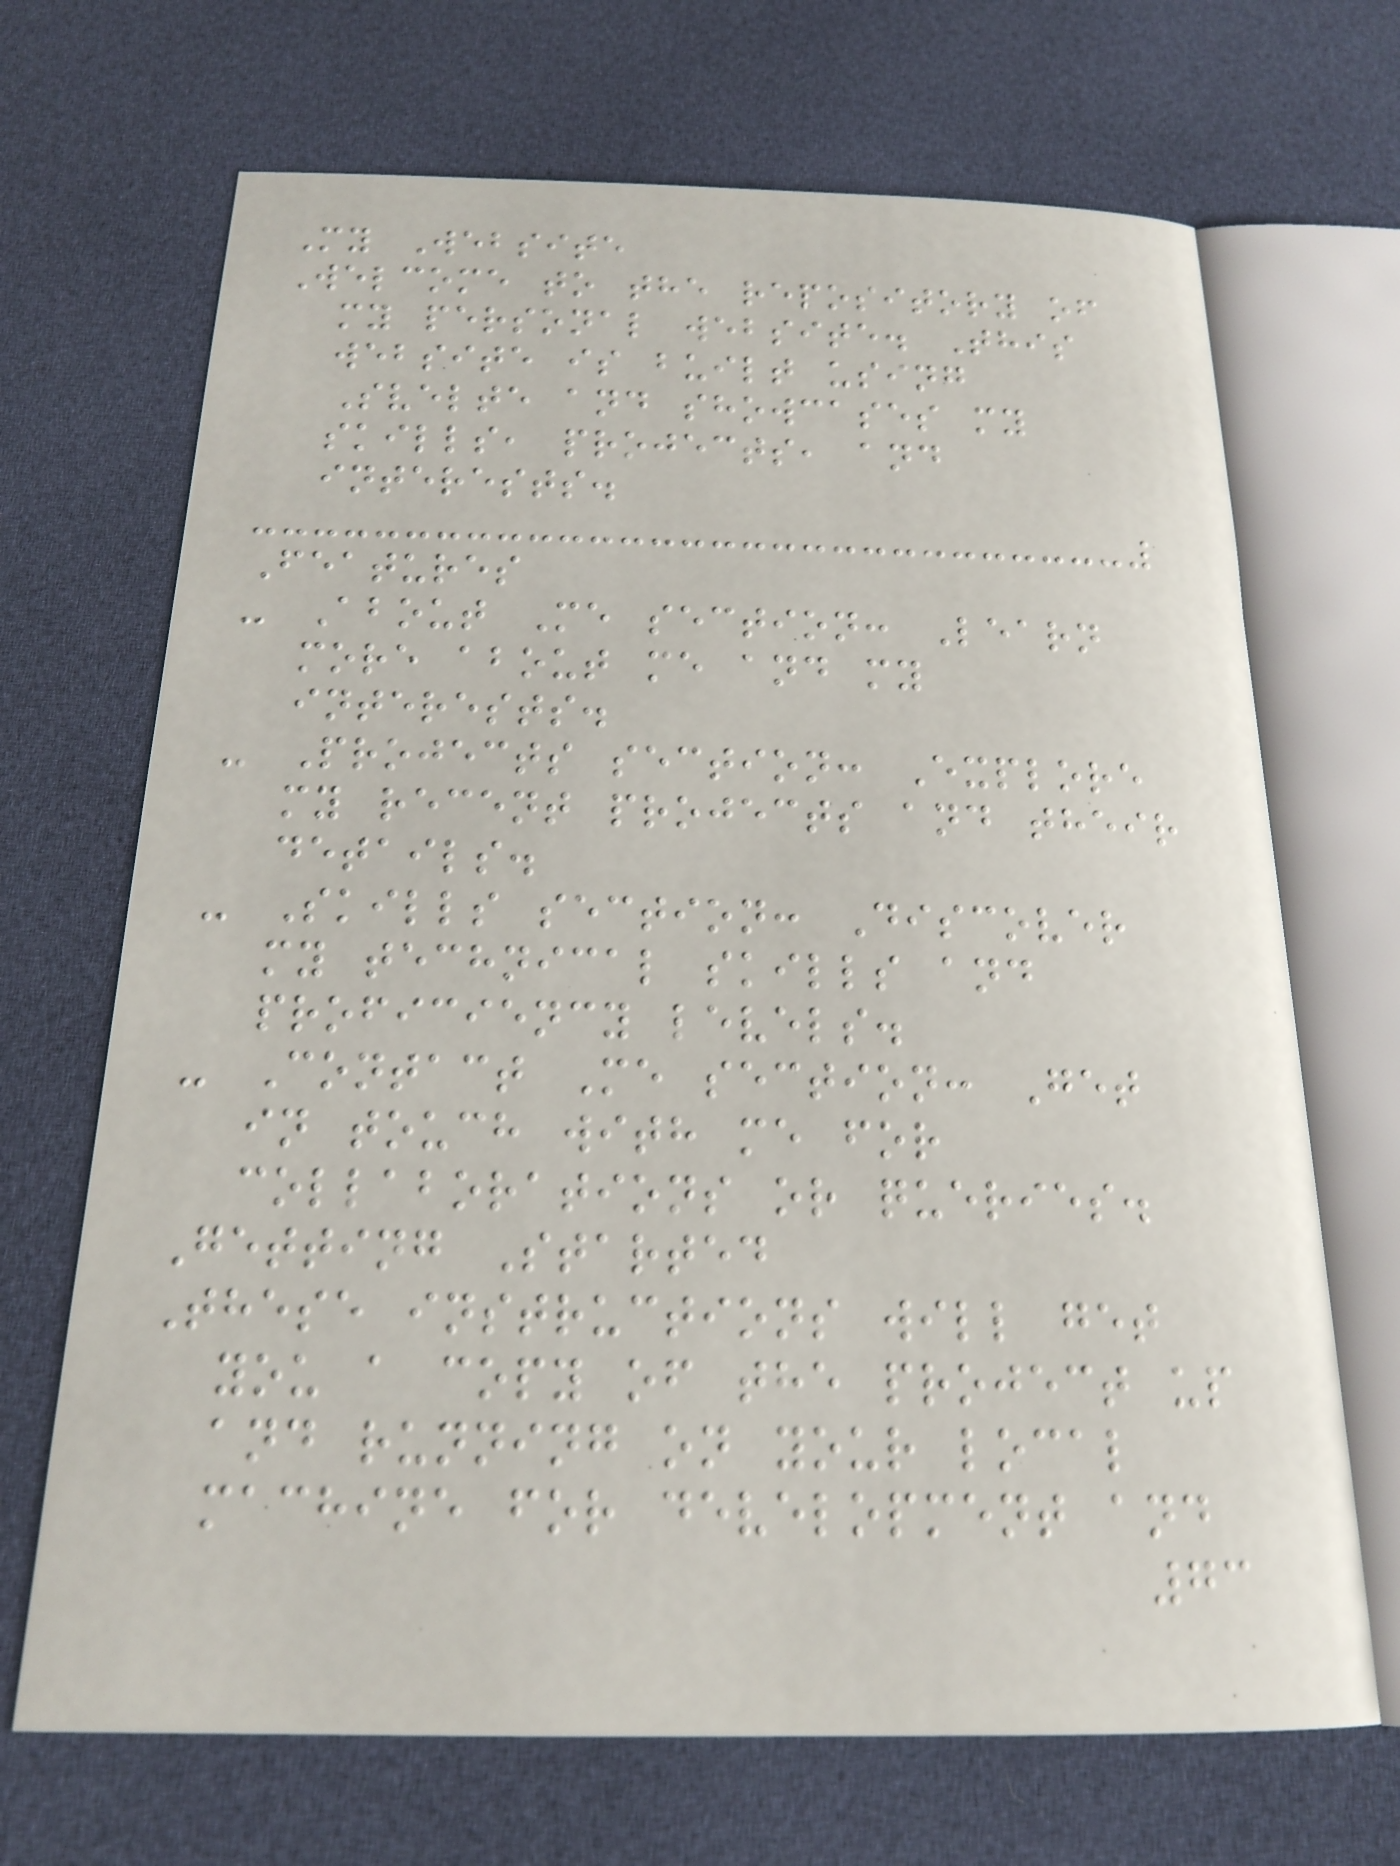My Website
Welcome to the repository of
my personal website. This
website is built using
Svelte and showcases my
skills, projects, and
interests.
Features
- About Me section: Learn
more about me and my
interests.
- Projects section: Explore
my recent projects and their
details.
- Skills section: Discover
my technical skills and
proficiency levels.
- Contact Me section: Get
in touch with me for
collaborations or queries.
Getting Started
These instructions will get
you a copy of the project up
and running on your local
machine for development and
73
